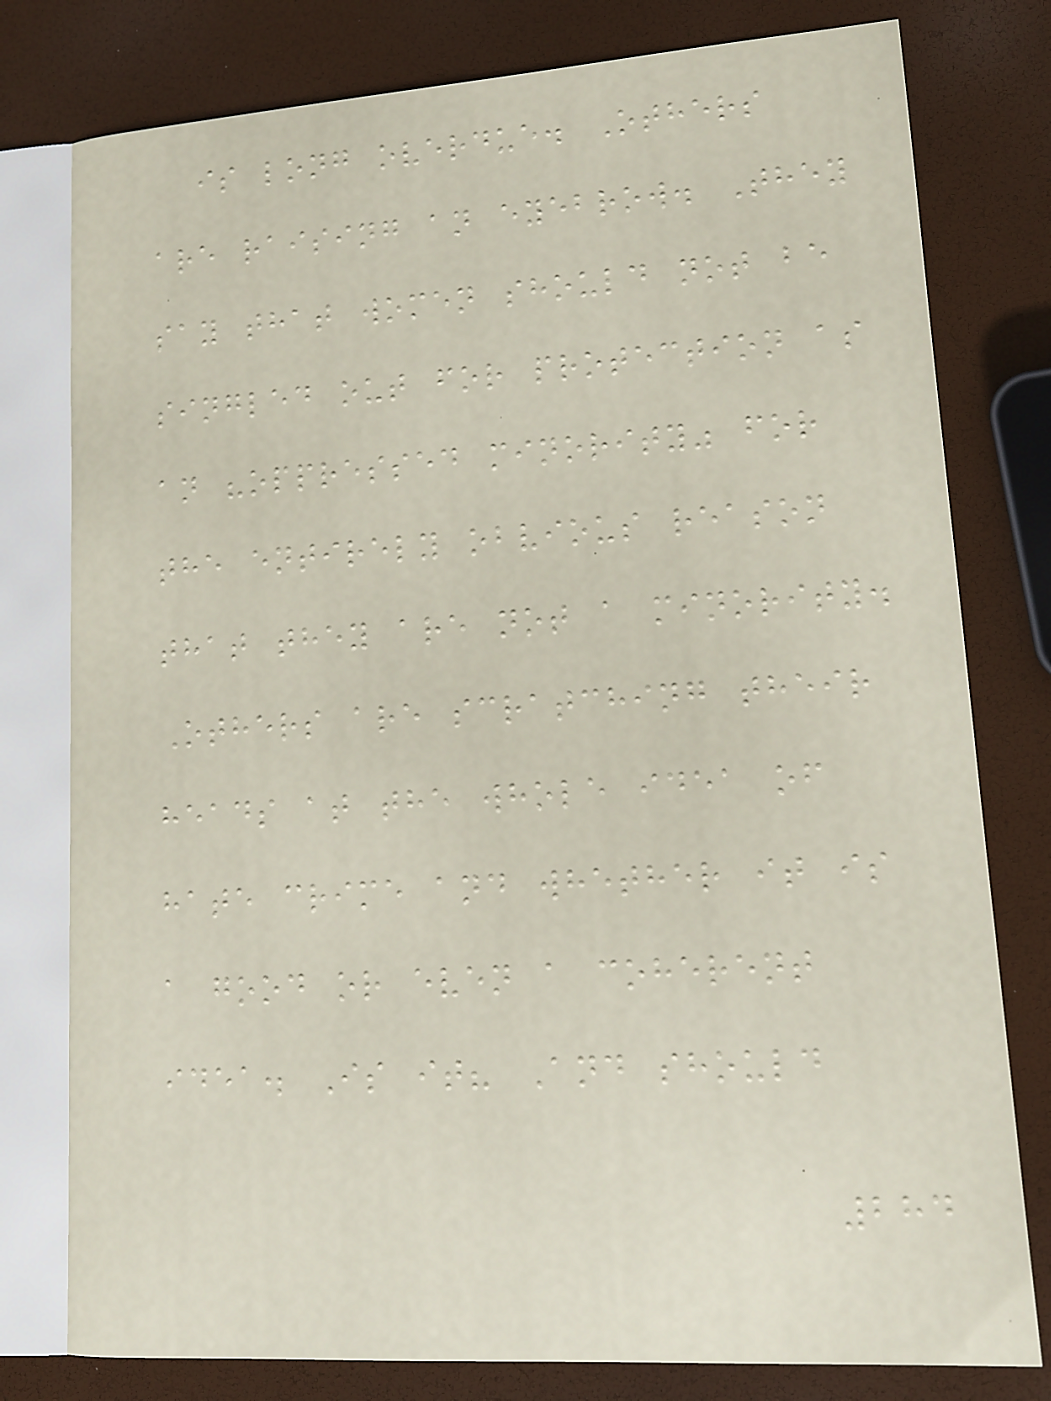is long overdue. Others
are raising an eyebrow. They
say that women should not be
singled out for protection as
an "oppressed minority" for
the entirely obvious reason
that they are not a minority.
Others are scratching their
heads at the whole idea of
hate crime and whether it is
a good or even a coherent
idea. Is it? And should
284
